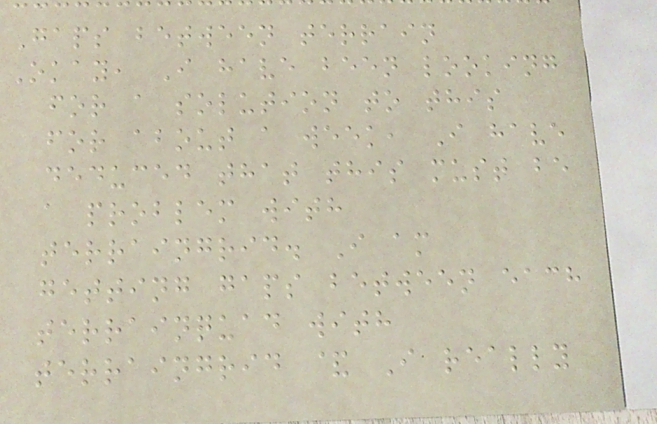Gaps between terrain
Okay, I have been looking
for a solution to this
for about a week, I have
deduced that this must be
a problem with
terraingrid. I am
getting gaps between each
terrainquad with
terraingrid & I really
